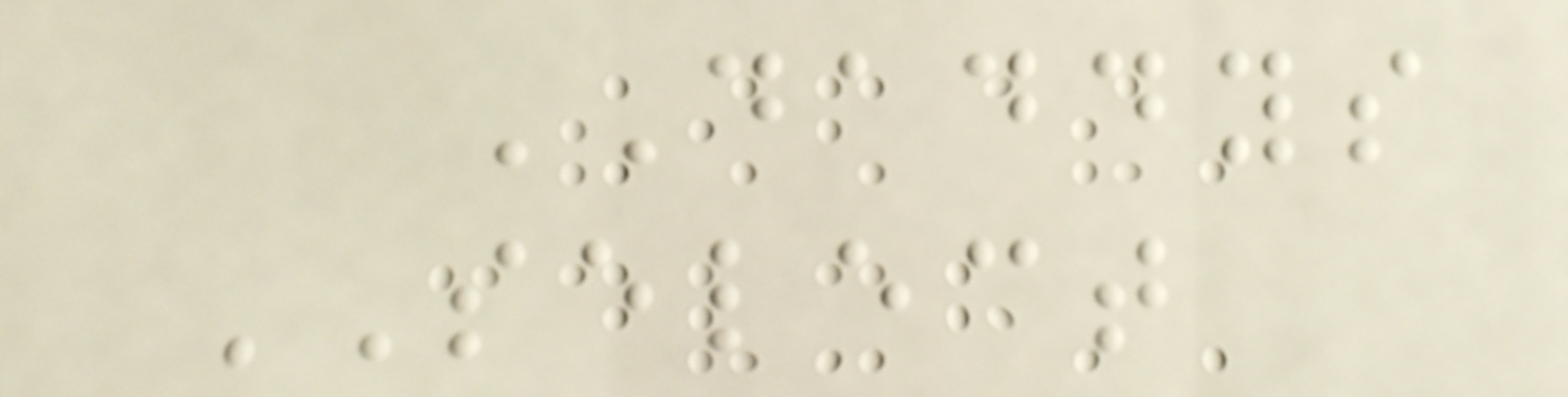DADDYS
SELECT
